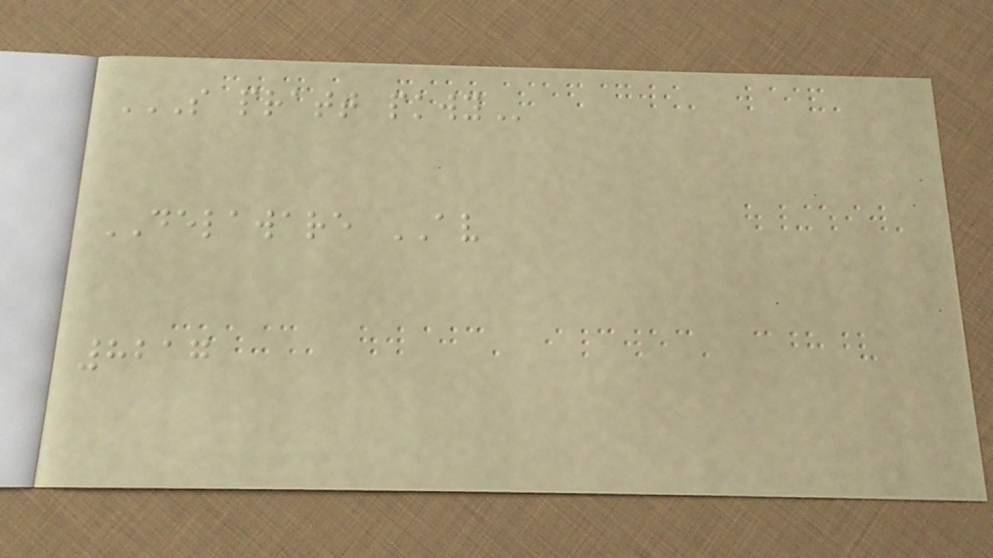S PRATT PKWY
DELAWARE AV
8217
